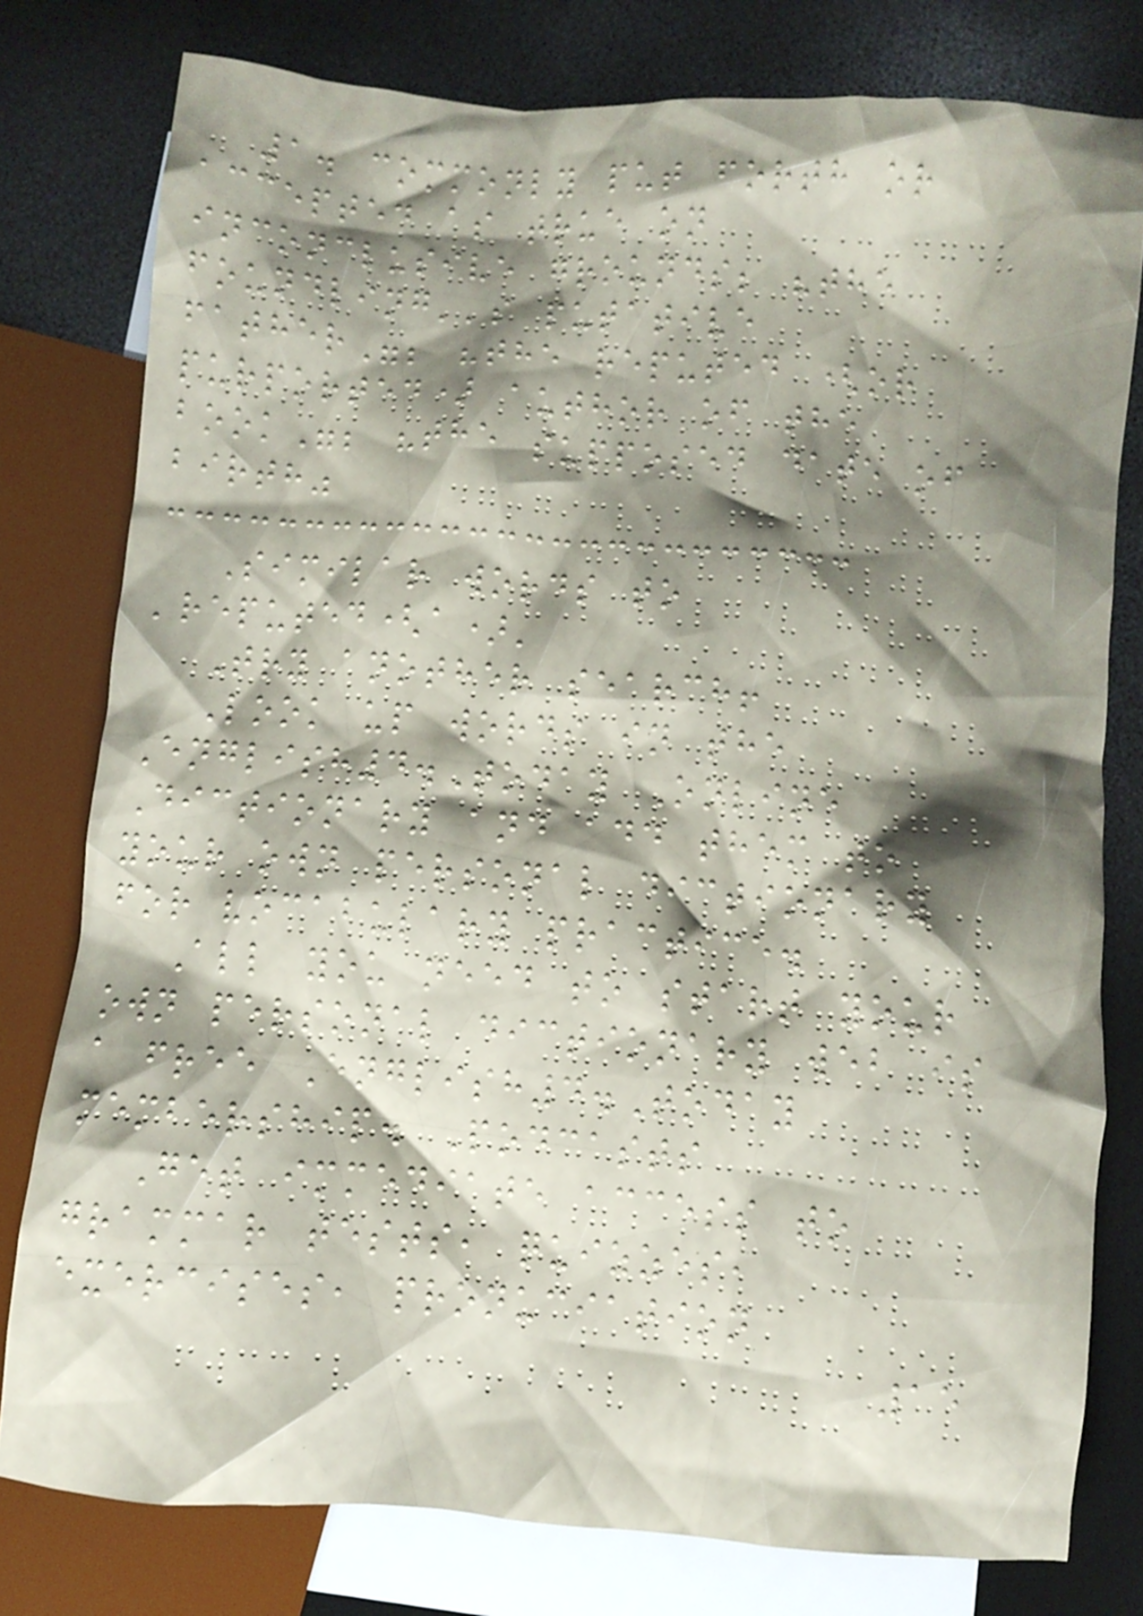1. commonly put forth or
accepted as true on
inconclusive grounds; "the
foundling''s putative
father"; "the reputed (or
purported) author of the
book"; "the supposed date of
birth"
Similar words to
'reputed(a)'
Try another search!
Look up words in the
English4.Today Online
Dictionary and add them to
your own personal dictionary
for vocabulary practice.
All you need to start your
own personal dictionary web is
a free English4.Today
membership. Podcasts
Get immediate access to
grammar tests, quizzes,
exercises, pronuciation
15
